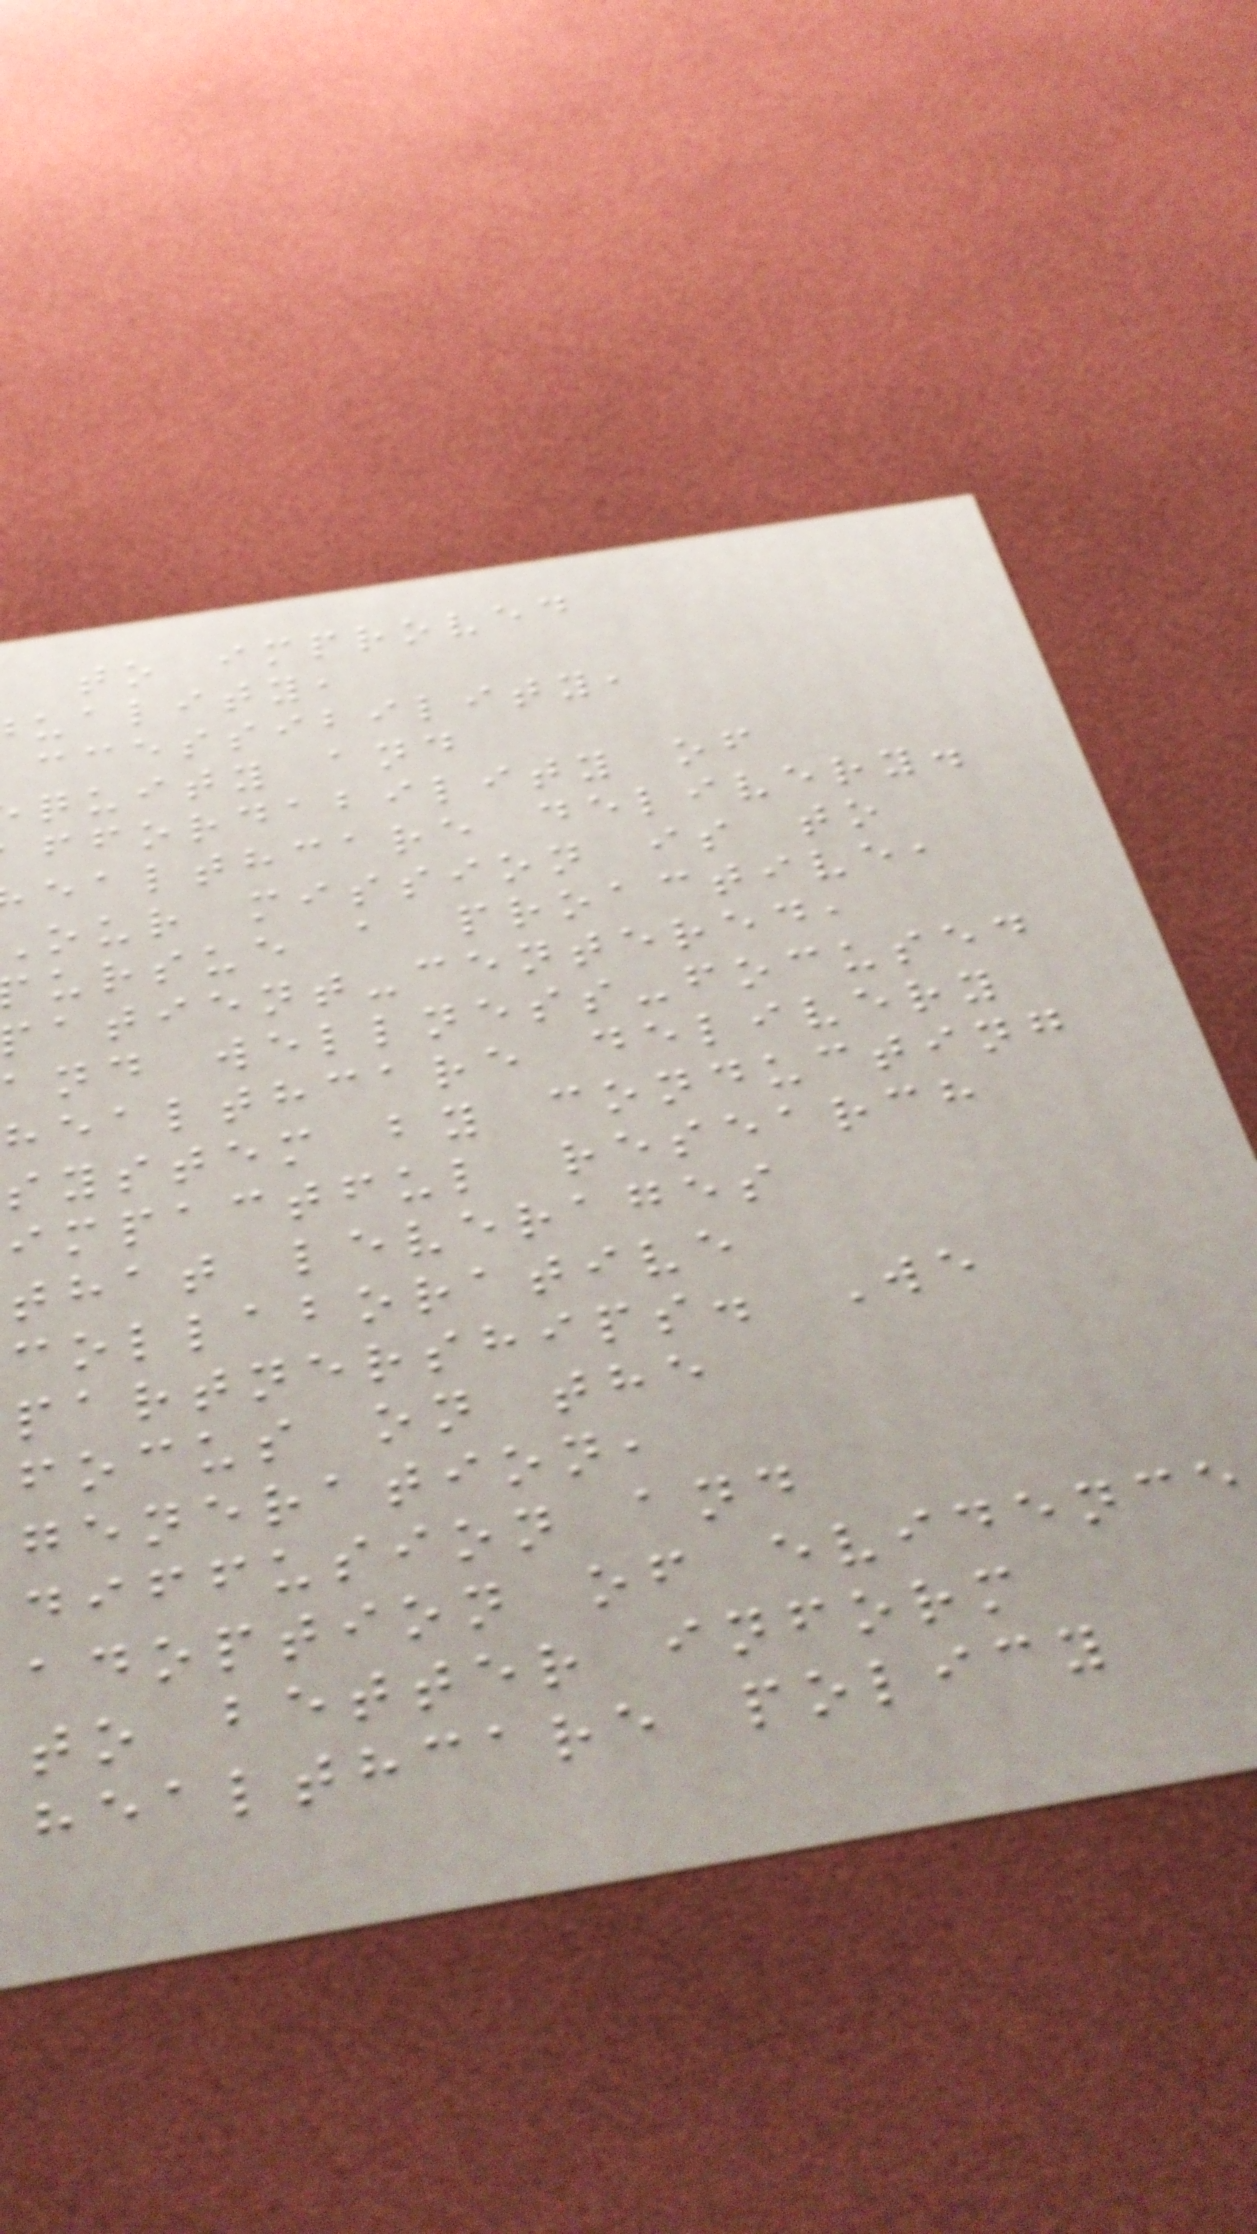to improved
uality,
ccessibility,
quity and
ffordability of
ealthcare delivery.
our mission is to
ursue a proactive,
atient-centered,
and wellness-focused
healthcare delivery
system by conducting
impactful research
that leverages
collaborative
partnerships. We
focus on the
generation,
diffusion and
adoption of evidence
to better inform
healthcare policy
